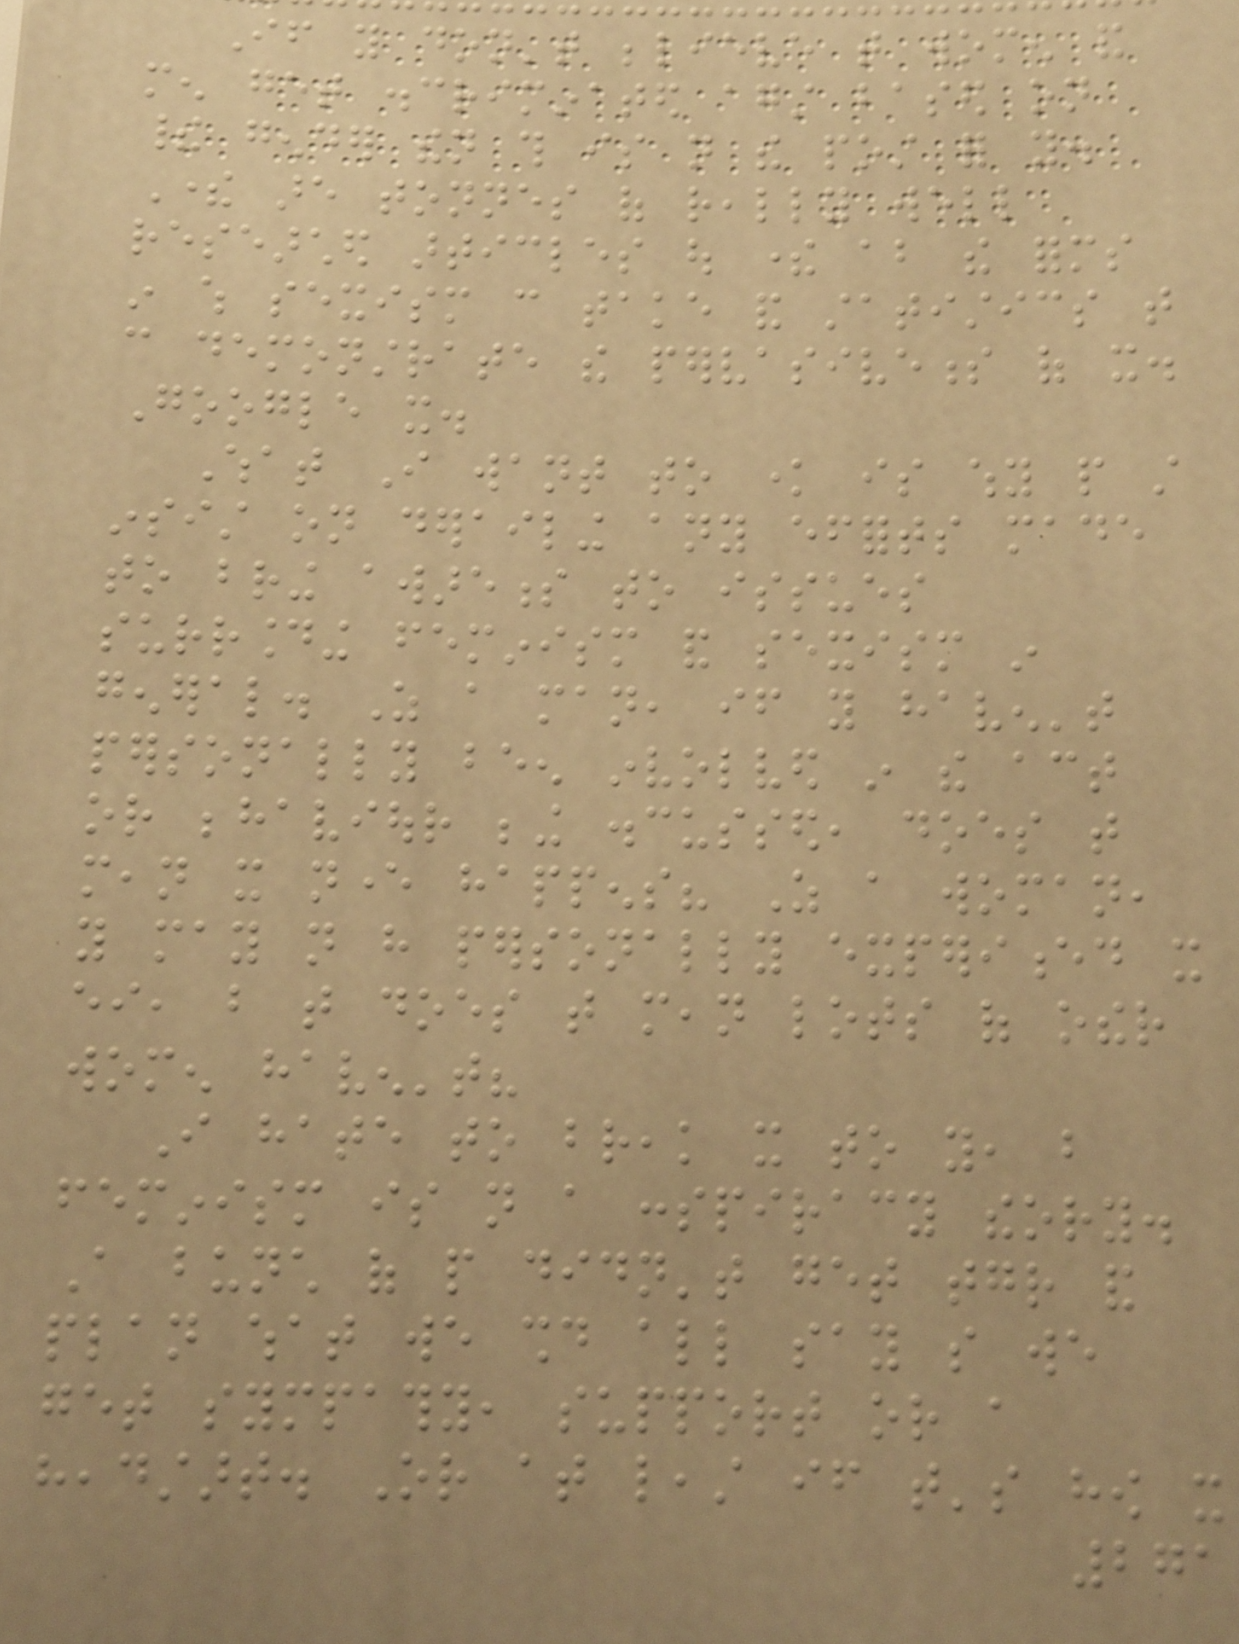If you don't believe that women and
men get discriminated against based on
their gender then this is not the post for you.
There are tonnes of really well
researched articles out there about the forms
in which sexism can take and statistics that
can demonstrate the pervasiveness of it.
Google it.
What I want to know is why people still
insist on derailing any efforts made
to bring awareness to issues
surrounding feminism and sexism in
general. As a man, if you haven't
personally been involved in the act
or behaviour being discussed, does that
mean it never happens? As a woman,
you may not have personally experienced it
either, but that does that mean lots of other
women haven't?
I hate to break it to you, but
feminism is not a conspiracy theory.
A bunch of people didn't get together and
plan what we should all say so we
get sympathy, support or a
headstart. Or at least if that's how it
271
